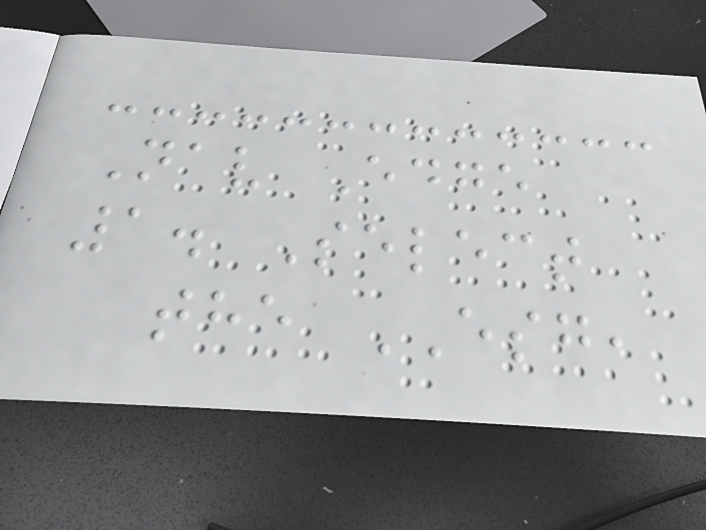Nav Edge
1. Select
the ESG,
